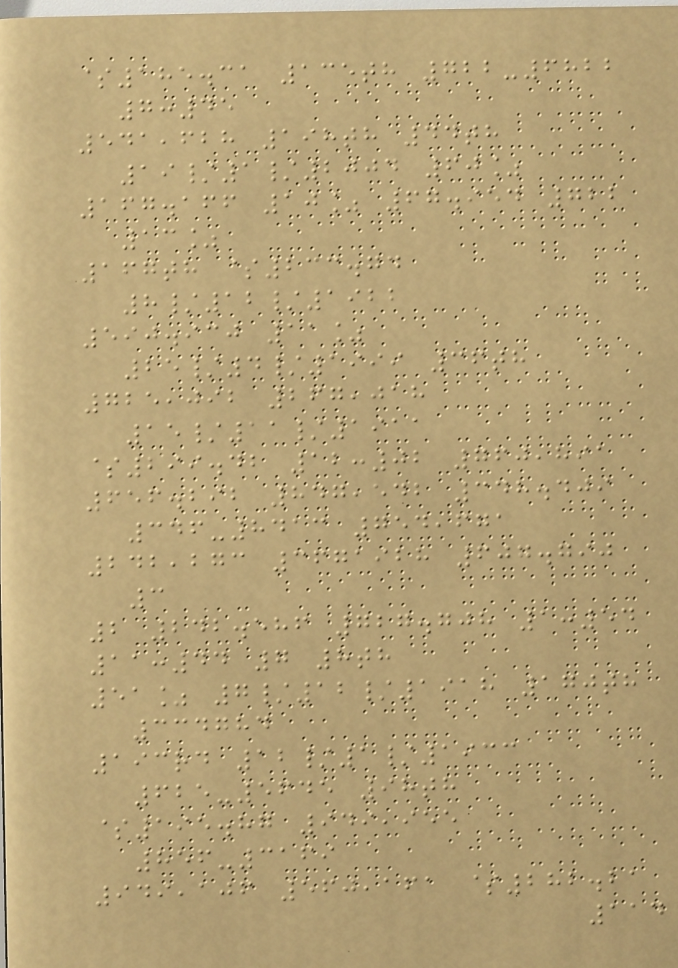$185.31 135th 722-6822
7:45
541,628 198th 44th
19/1/2004 60%
167.166 10% 67.954 722
13%
167th $233.74
8/12/1922
590.930 11%
25/4/1999 36th
725,092 267,018
15/11/1911
$299.42 12:02 760,891
656.292 847,542 348.409
346-8413 754,671
242,273 3671928 607.790
3
2 242.586 727.708 1:54
11:44 7 8th
51% 7/12/1918 170th
334784
193rd 12/1/1933
625-5645 98th
$195.87 949,955
856-3169
949,106 560,161 $282.21
114
